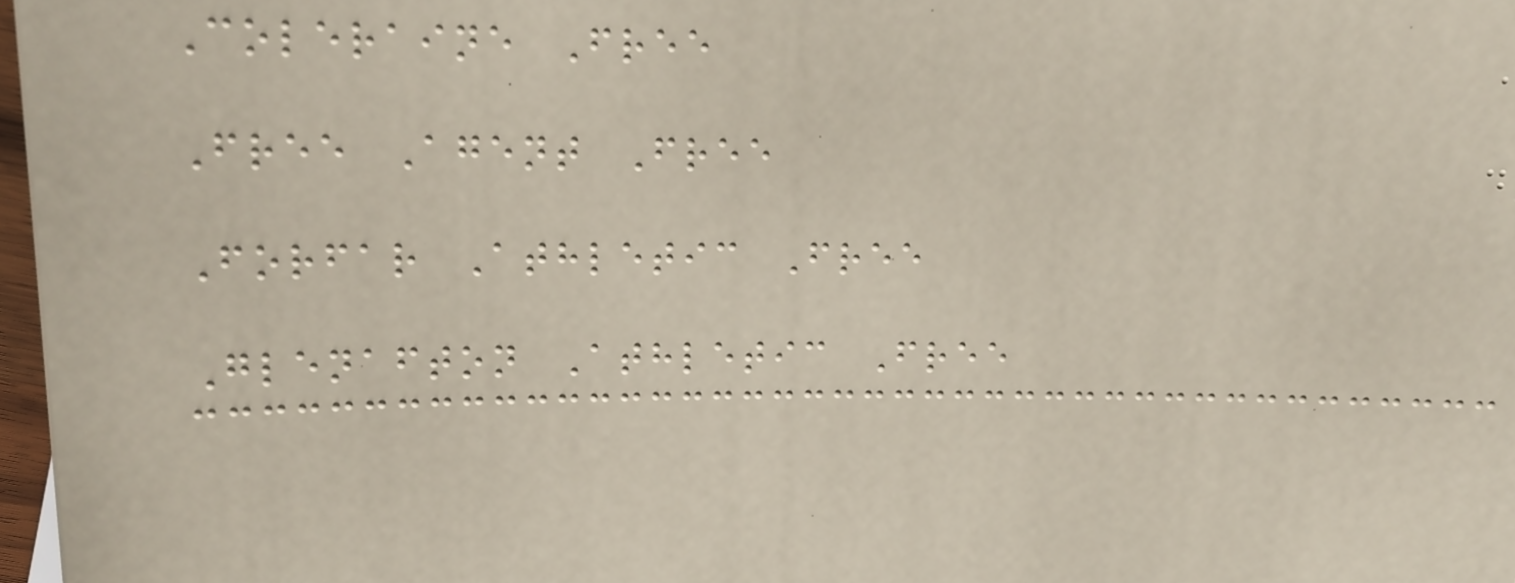Coleraine Free
Free Agent Free
Forfar Athletic Free
Glenafton Athletic Free
